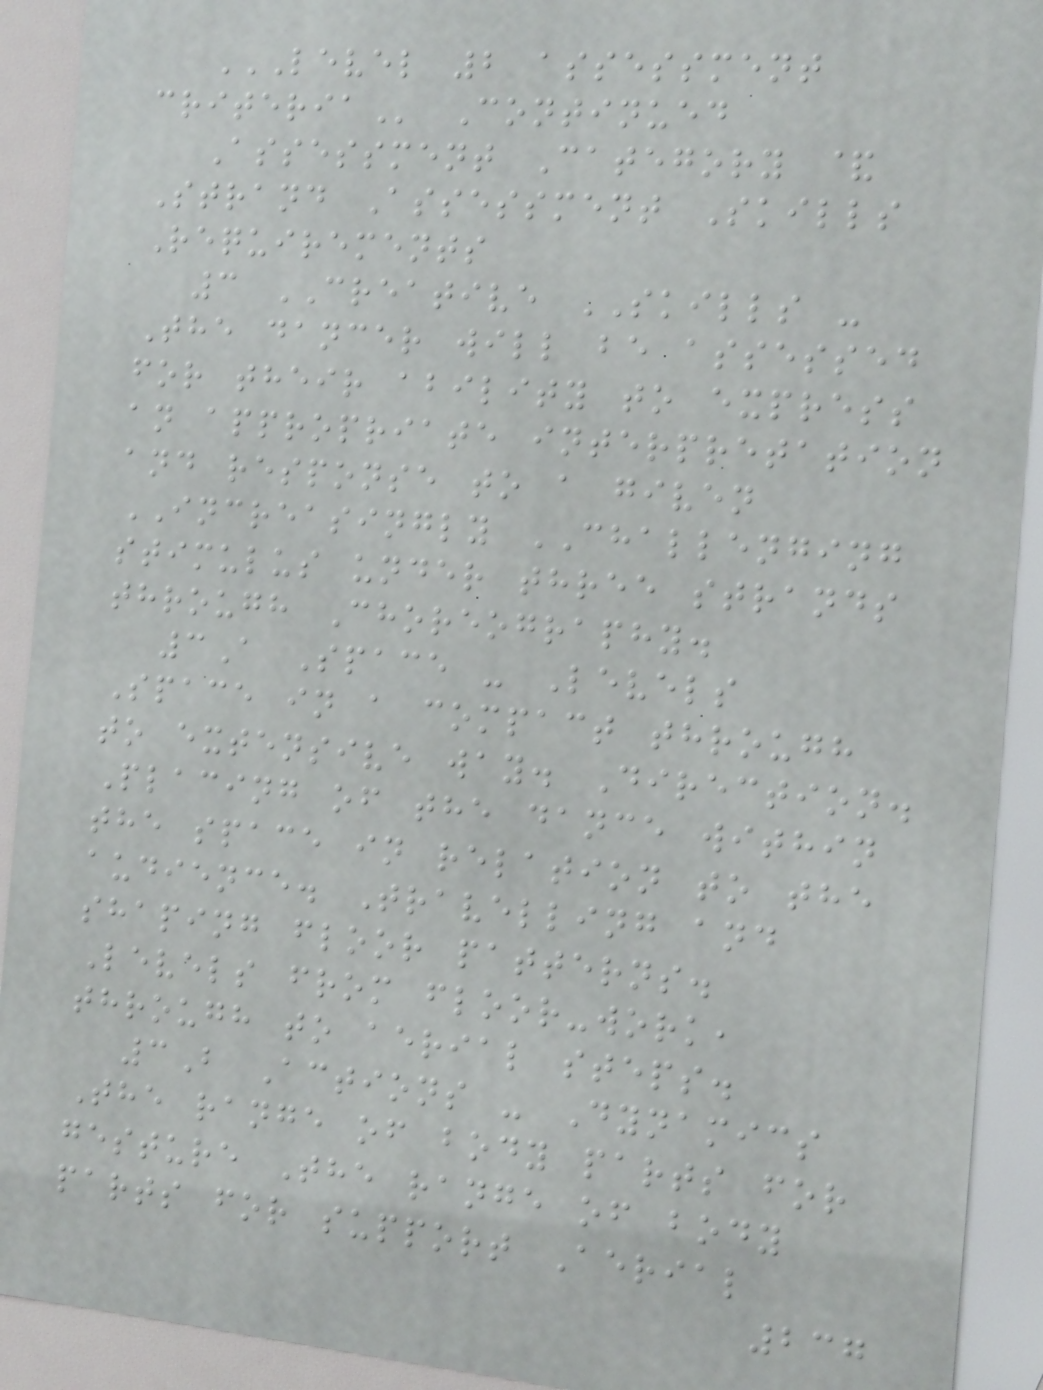LEVEL 2 ASSESSMENT
CRITERIA Continued
Assessment Category &
Strand Assessment Skills
Requirements
3 CREATIVE SKILLS -
The dancer will be assessed
for their ability to express
an appropriate interpretation
and response to a given
INCREASINGLY CHALLENGING
stimulus under three strands
through Choreography.
3A Space - Levels
Space in a compact through
to extensive way. Direction.
Placing of the dance within
the space in relation to the
audience. Travelling and
shaping floor patterns.
Levels from floor-work,
through to aerial steps.
3B Actions - Dynamics
The range of body parts for
gesture The range of body
parts for support Aerial
237
